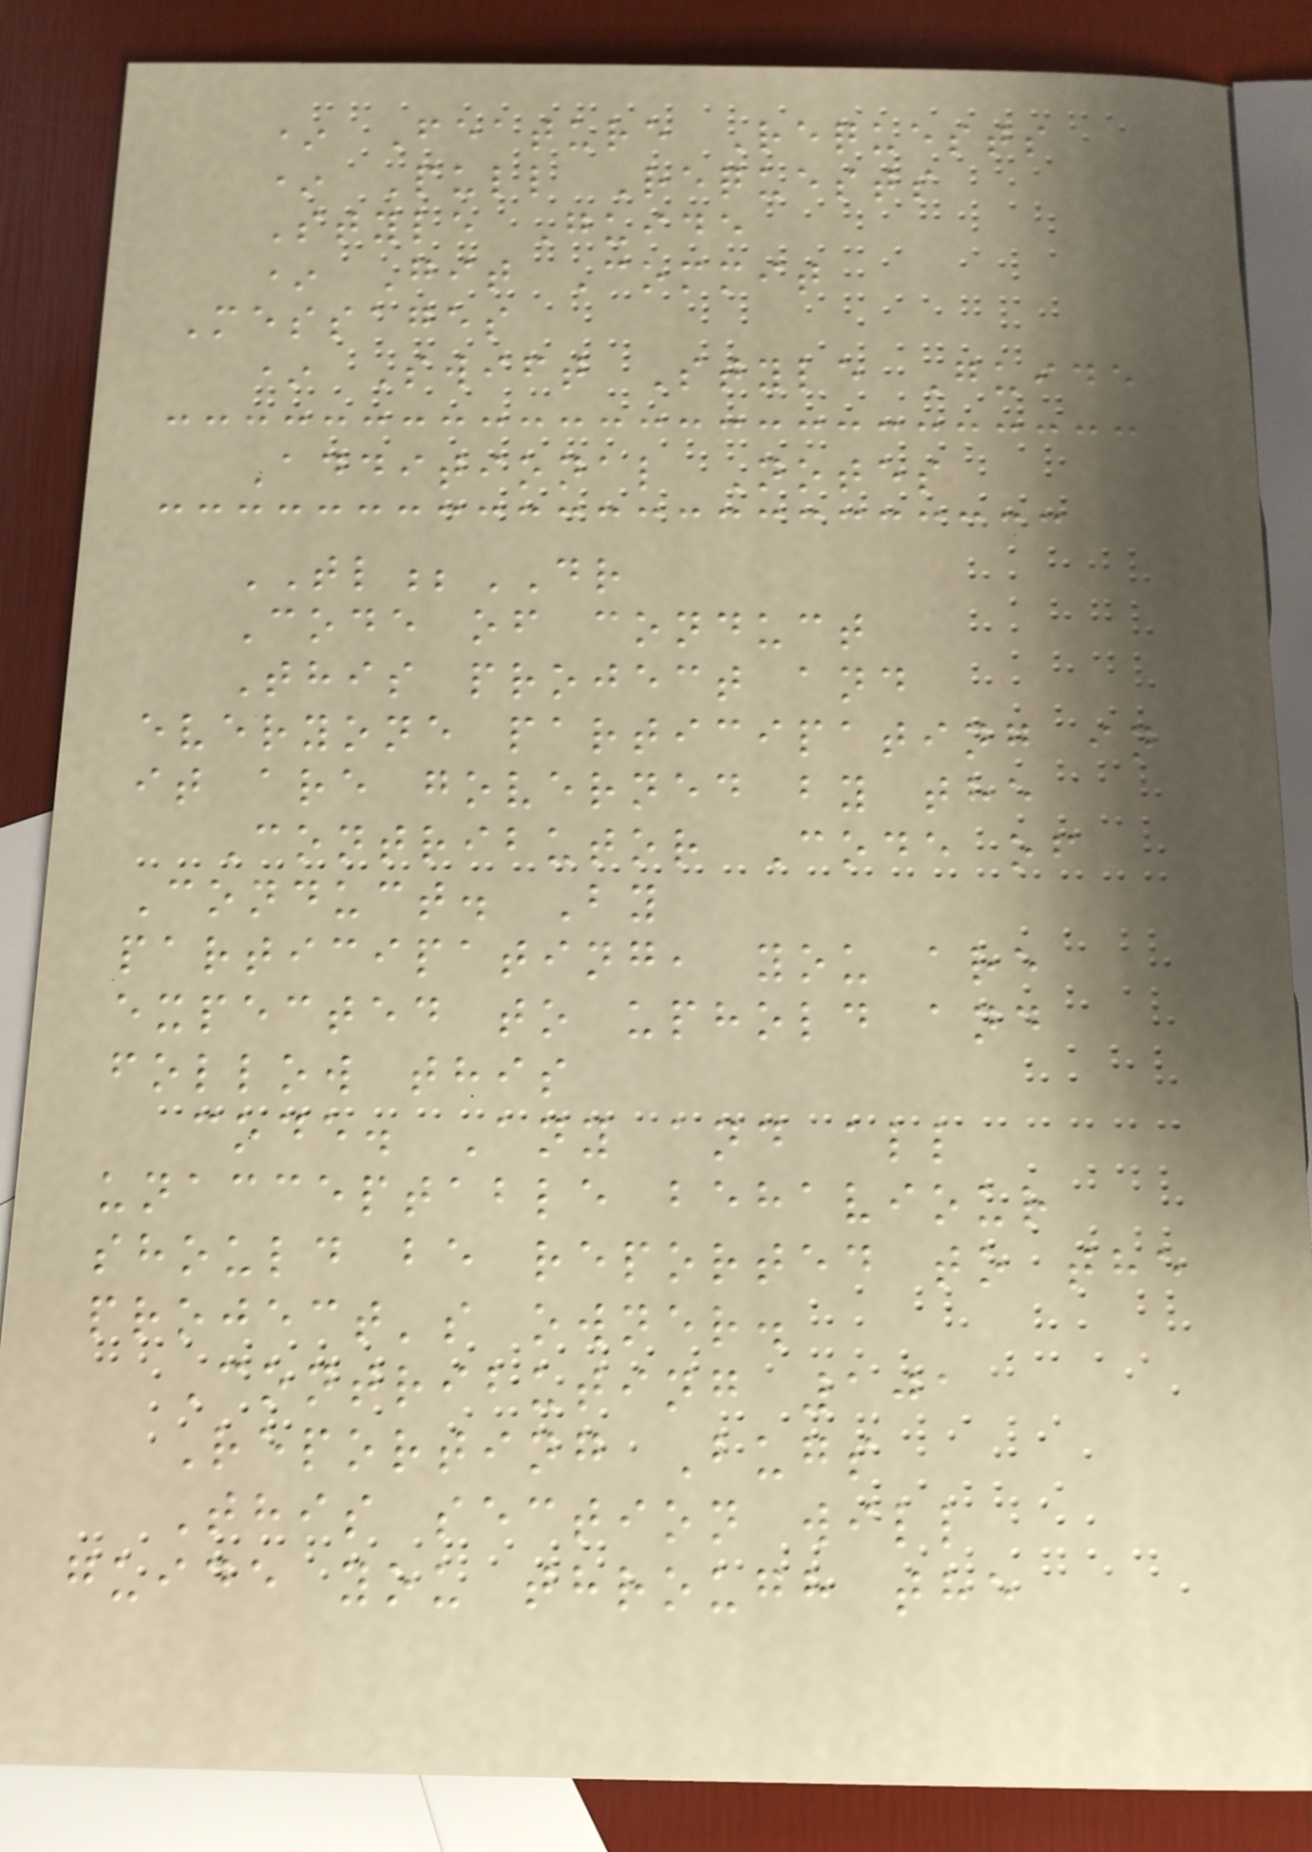* Feature Requests
* Pull Requests
Style Guide
* Git Commit
Messages
* Swift Style Guide
Additional Notes
TL;DR
Code of conduct
This project and
everyone participating in
it are governed by the
Contributor Code of
Conduct. By
participating, you are
expected to uphold and
follow this
code. Any and all
unacceptable behaviour
should be reported to the
project's owner.
Contributing 101
Reporting Bugs
This section will
guide you through the
